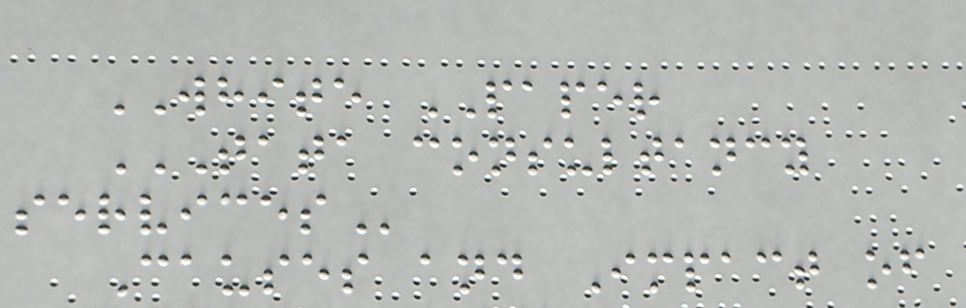WHITE PAPER
TATA CONSULTANCY
SERVICES
Causes and Impact of
